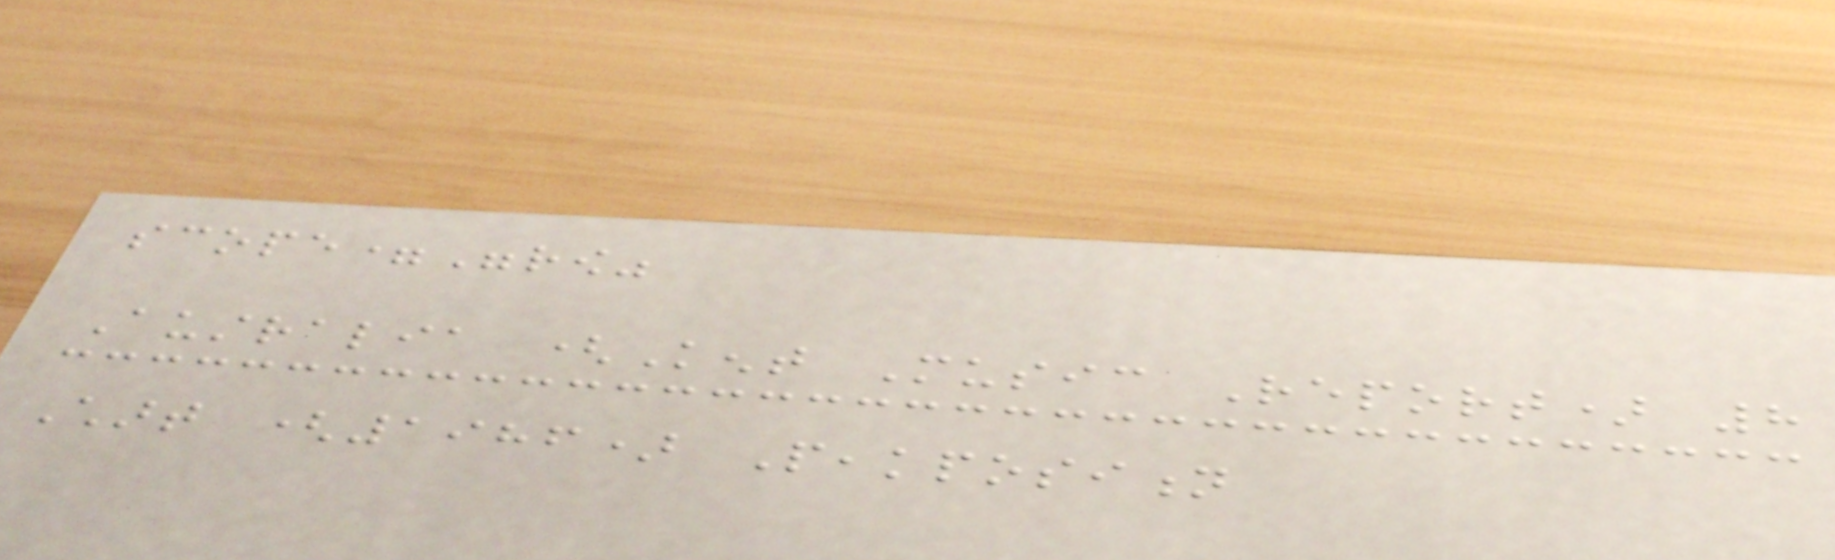scope="row"
Australia (Kent Music Report) 8
Chart (1986) Peakposition
